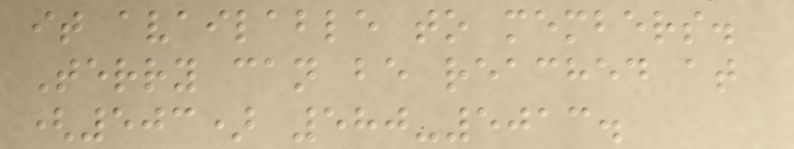it available to members.
Terry can be reached at
(503) 580-5013.
